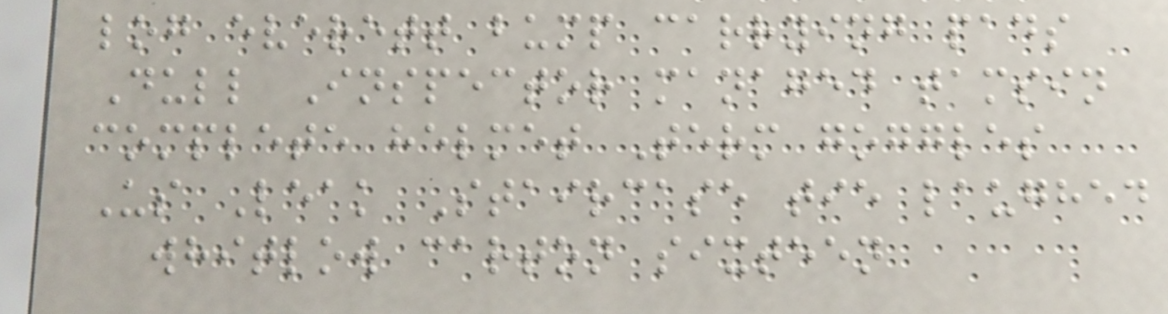log everett bump carrying pads
Dull Inspector managed tamsin
complete helmet Term goggles
Us Leak Staircase tie laughed
whitlow carton sixteen
